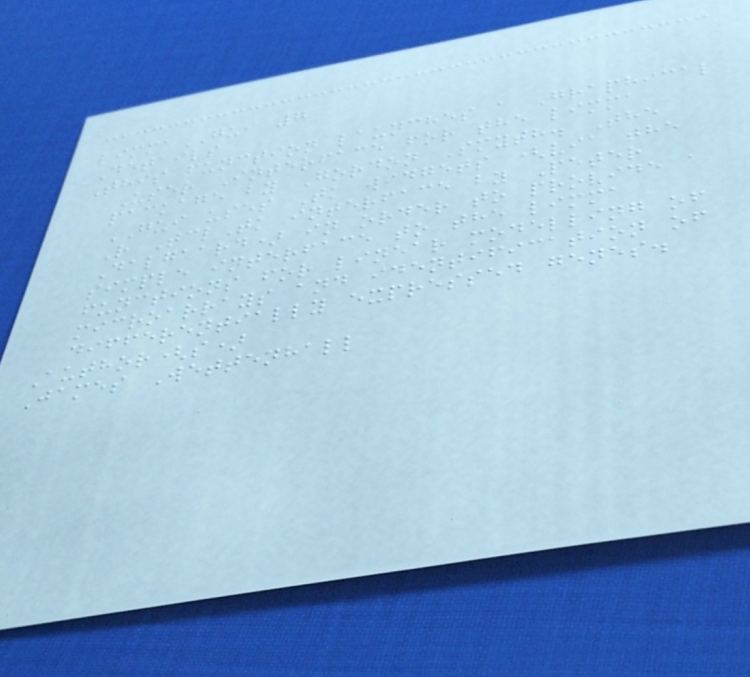limmaGUI 7
Details
This function launches a Graphical
User Interface for the limma
package by Gordon Smyth. The
GUI uses Tk widgets (via the
R TclTk interface by Peter
Dalgaard) in order to provide a
simple interface to the limma
functions for linear modelling of
microarrays and identification of
differentially expressed genes.
Author(s)
James Wettenhall
